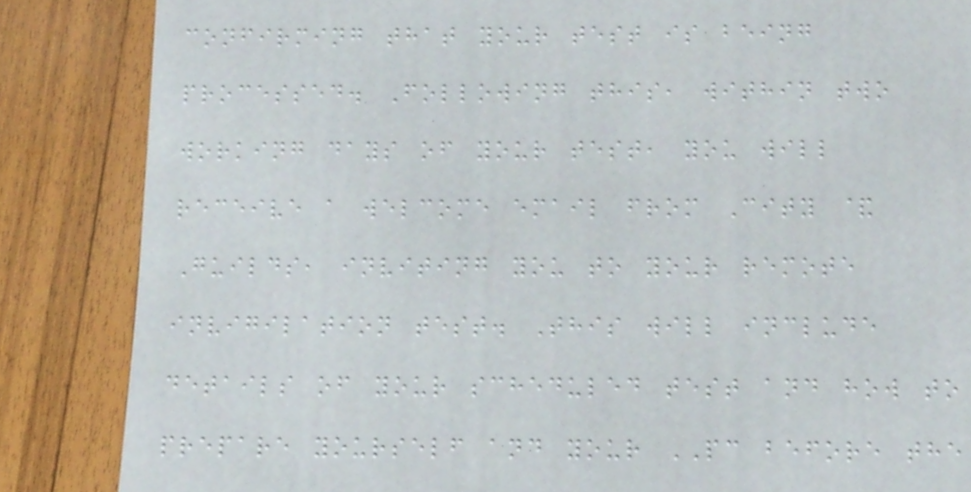confirming that your test is being
processed. Following this, within two
working days of your test, you will
receive a welcome email from City &
Guilds, inviting you to your remote
invigilation test. This will include
details of your scheduled test and how to
prepare yourself and your PC before the
